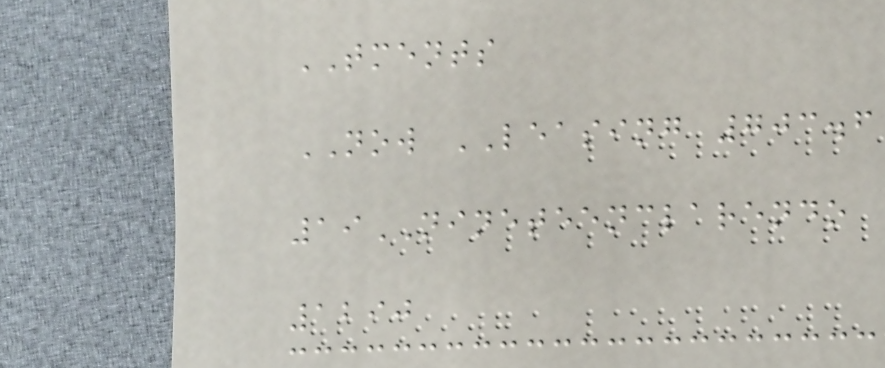TMENTS
NOW LEASING 703.6
19NINETEENCLARENDO
1290
